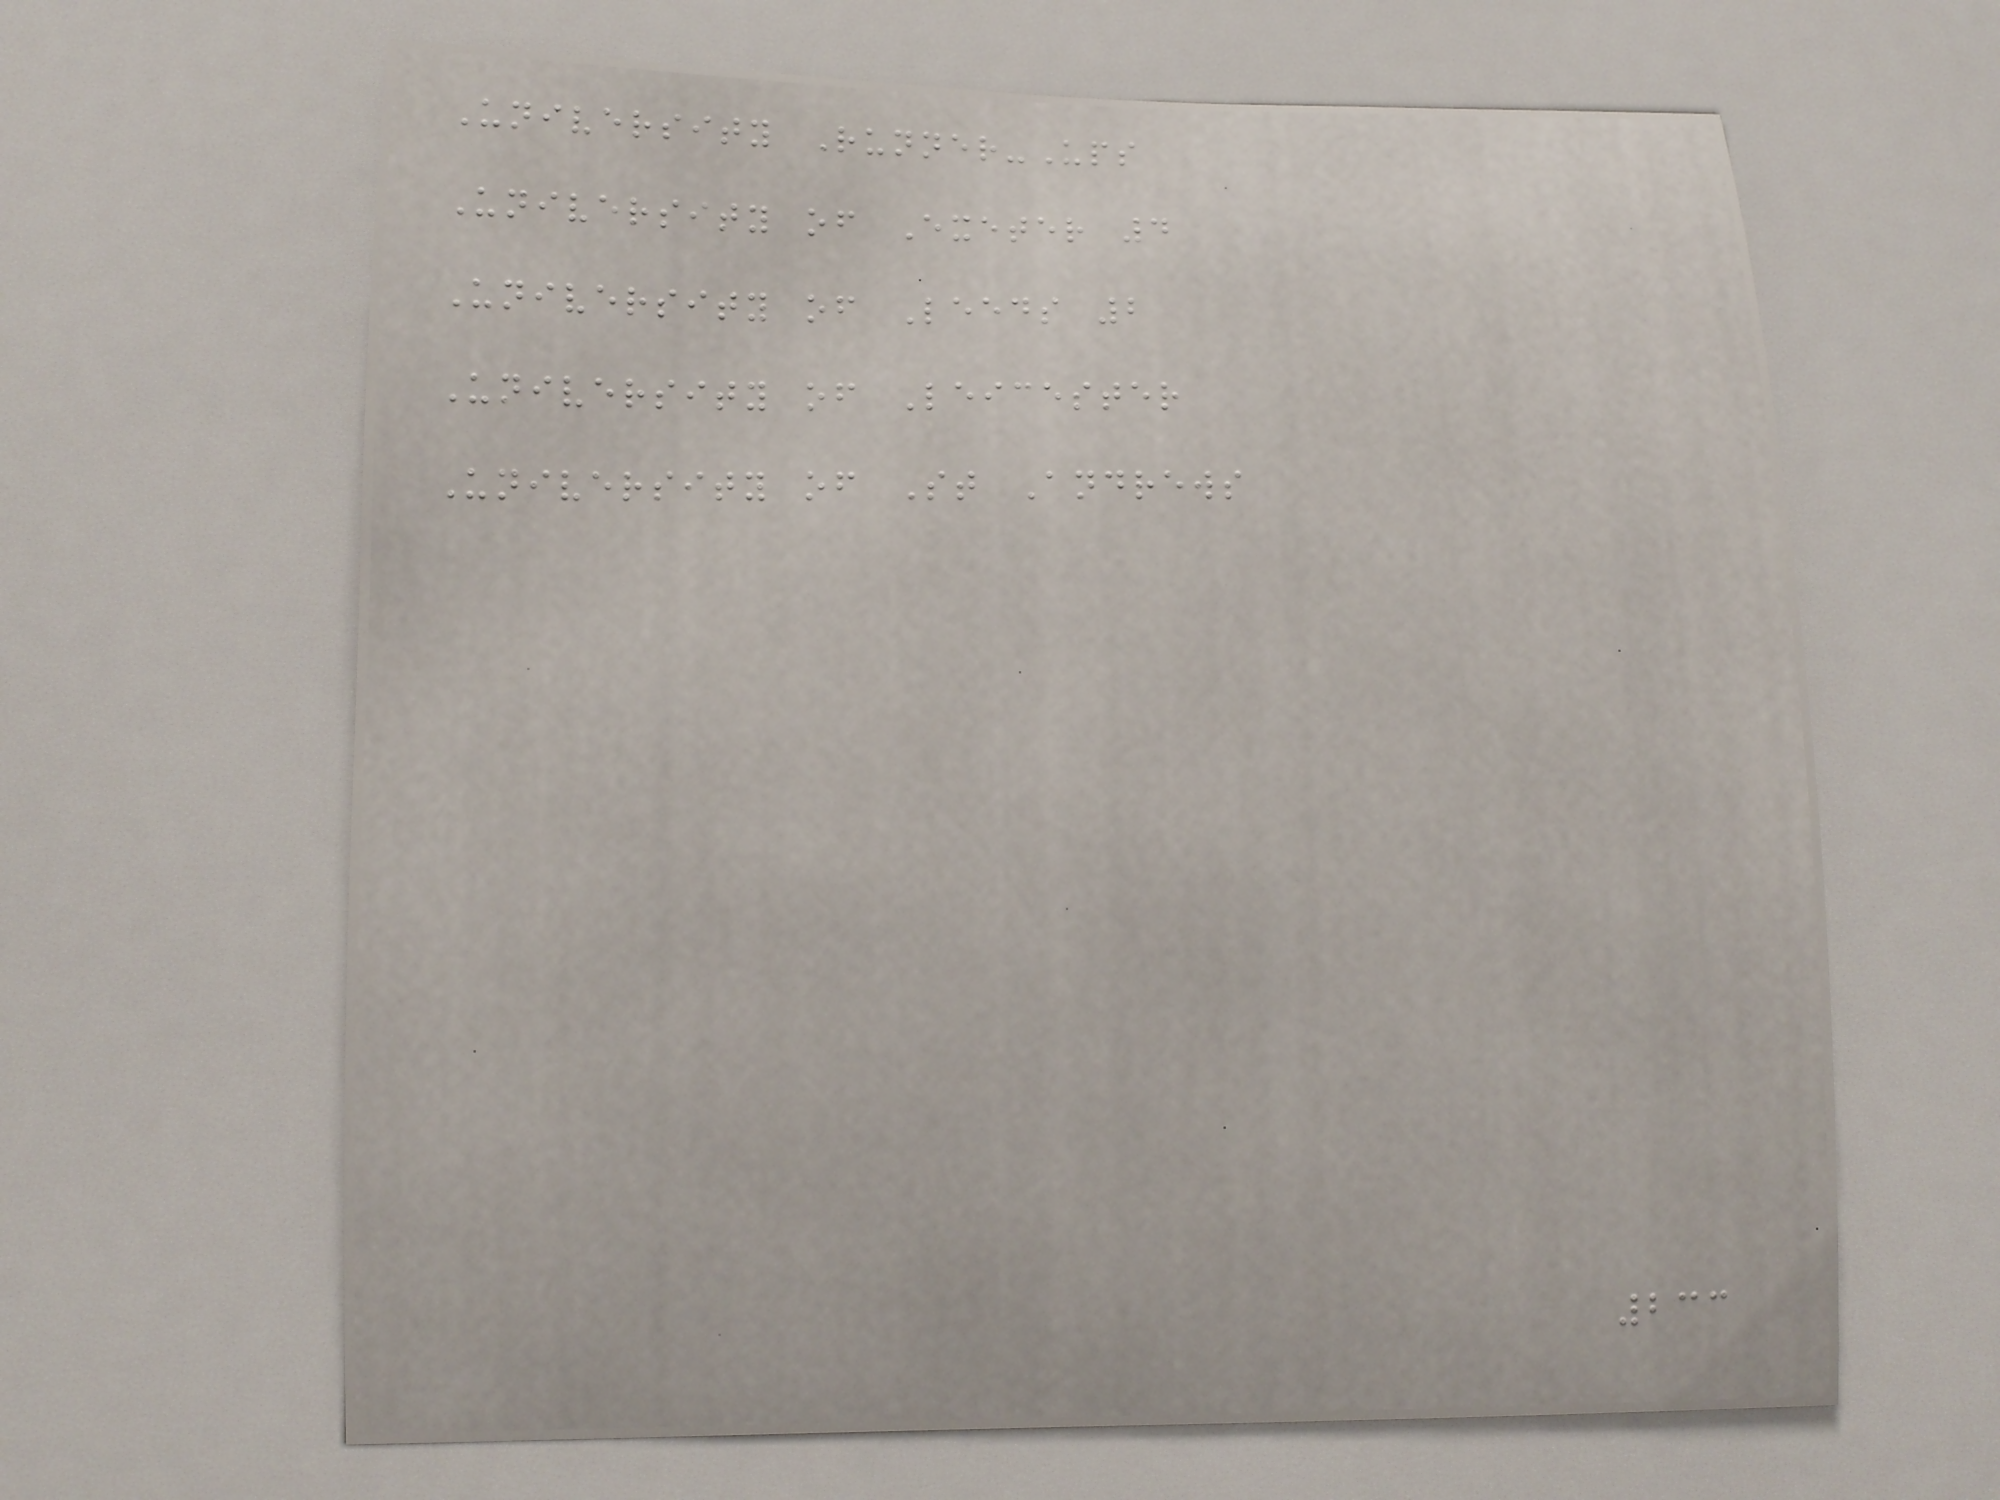University Runner-Ups
University of Exeter 4
University of Leeds 2
University of Leicester
University of St Andrews
233
